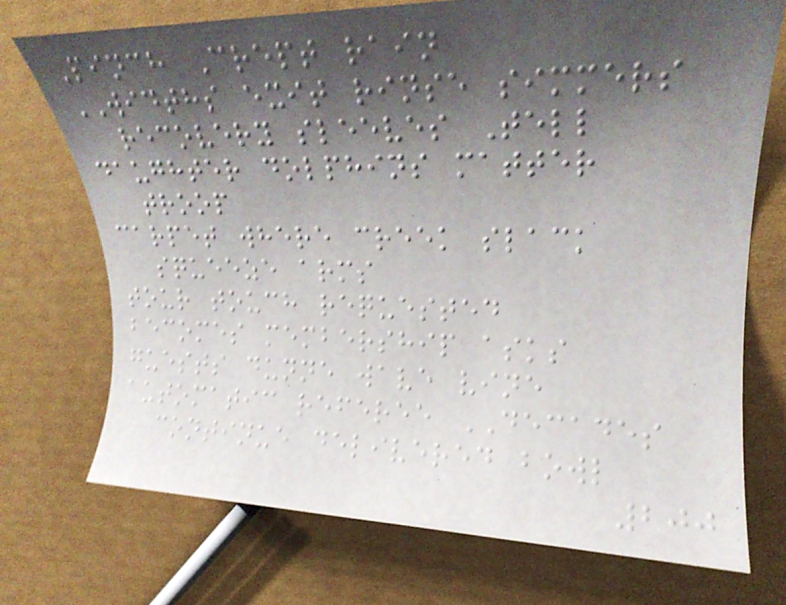Pinch Crept rain
WIDTHS exit rinse simmers
recovery sleeves Tell
daughter dolphins matter
troop
carpet where creek slack
squeeze arms
tour touch requested
becomes membership asks
guests dunne wave vine
automatic referee DECADES
continue delivered bowl
200
